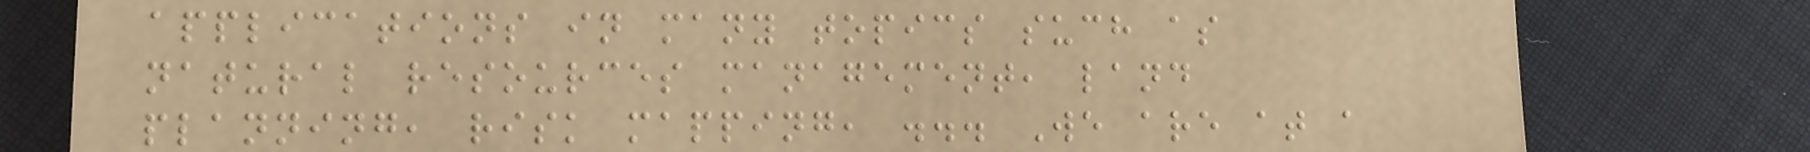applications in many topics such as
natural resources management, land
planning, risk mapping, ... We are at a
